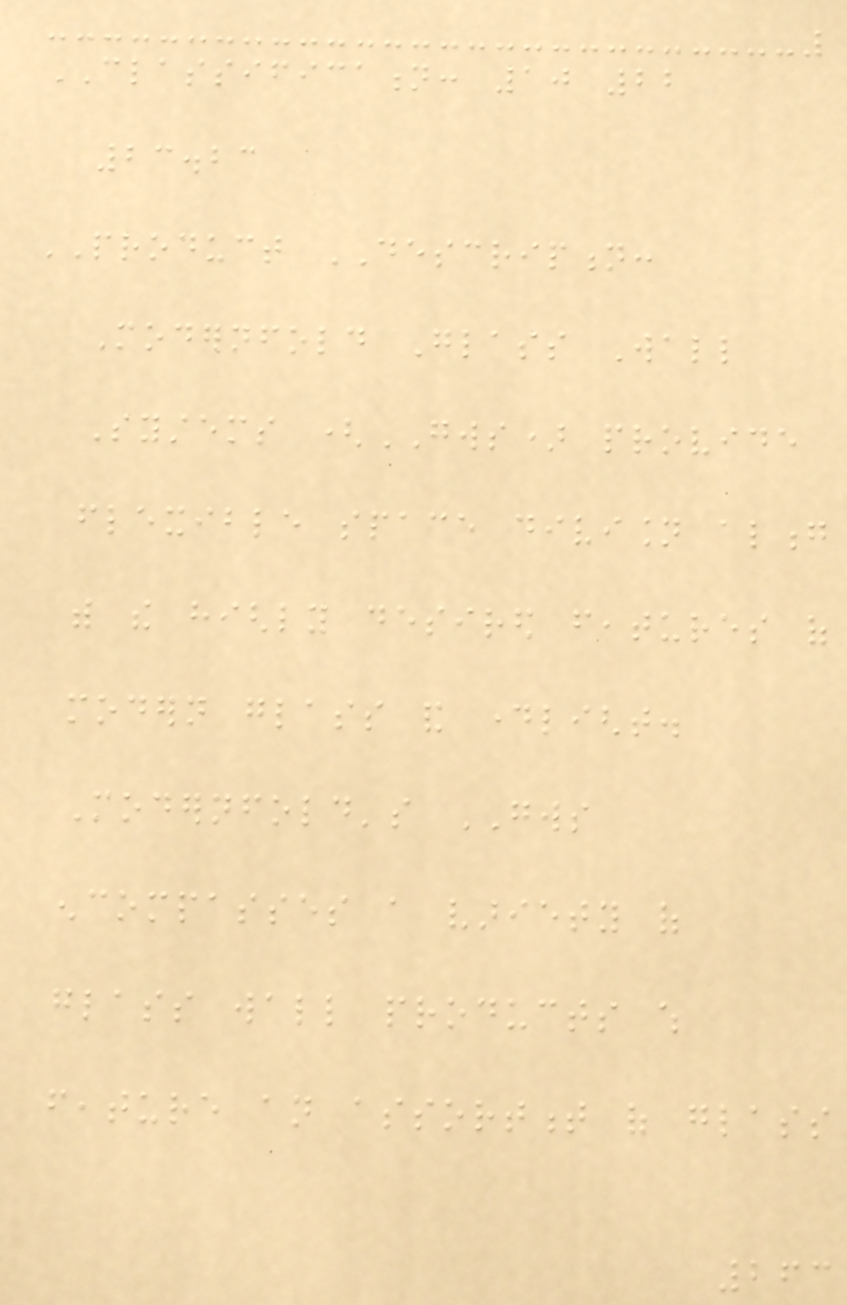CLASSIFICATION: 10 22
23.23
PRODUCT DESCRIPTION:
Modernfold Glass Wall
Systems (GWS) provide
flexible space division along
with the highly desired features of
modern glass and daylight.
Modernfold's GWS
encompasses a variety of
glass wall products which
feature an assortment of glass
263
